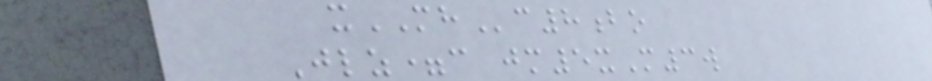xMHc8bo
Jlz=c jm5xM3w
